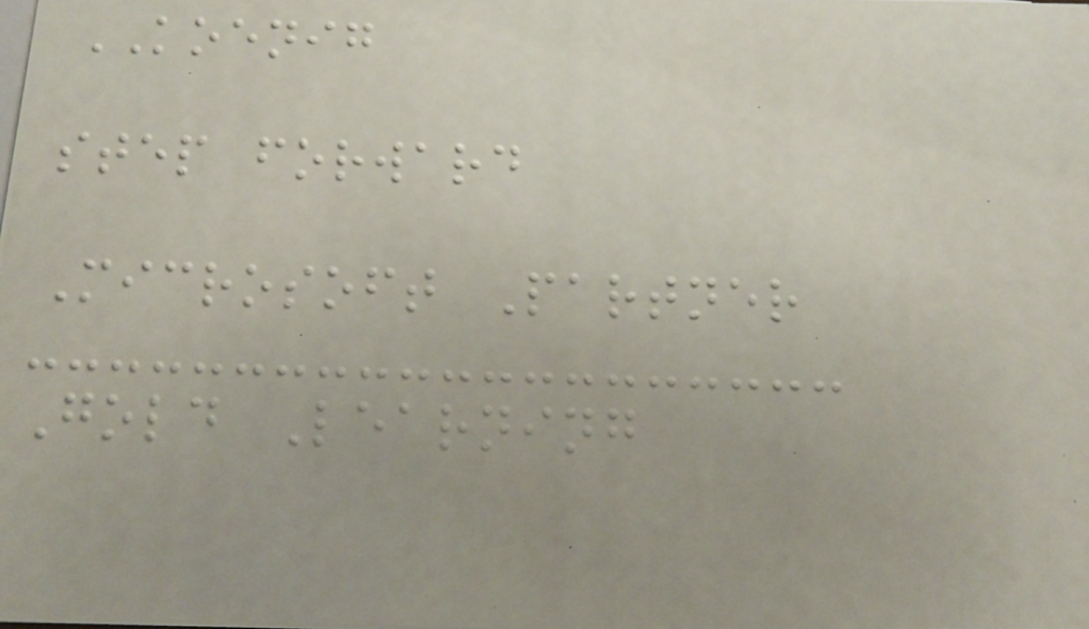KOENIG
step forward
Microsoft Partner
Gold Learning
